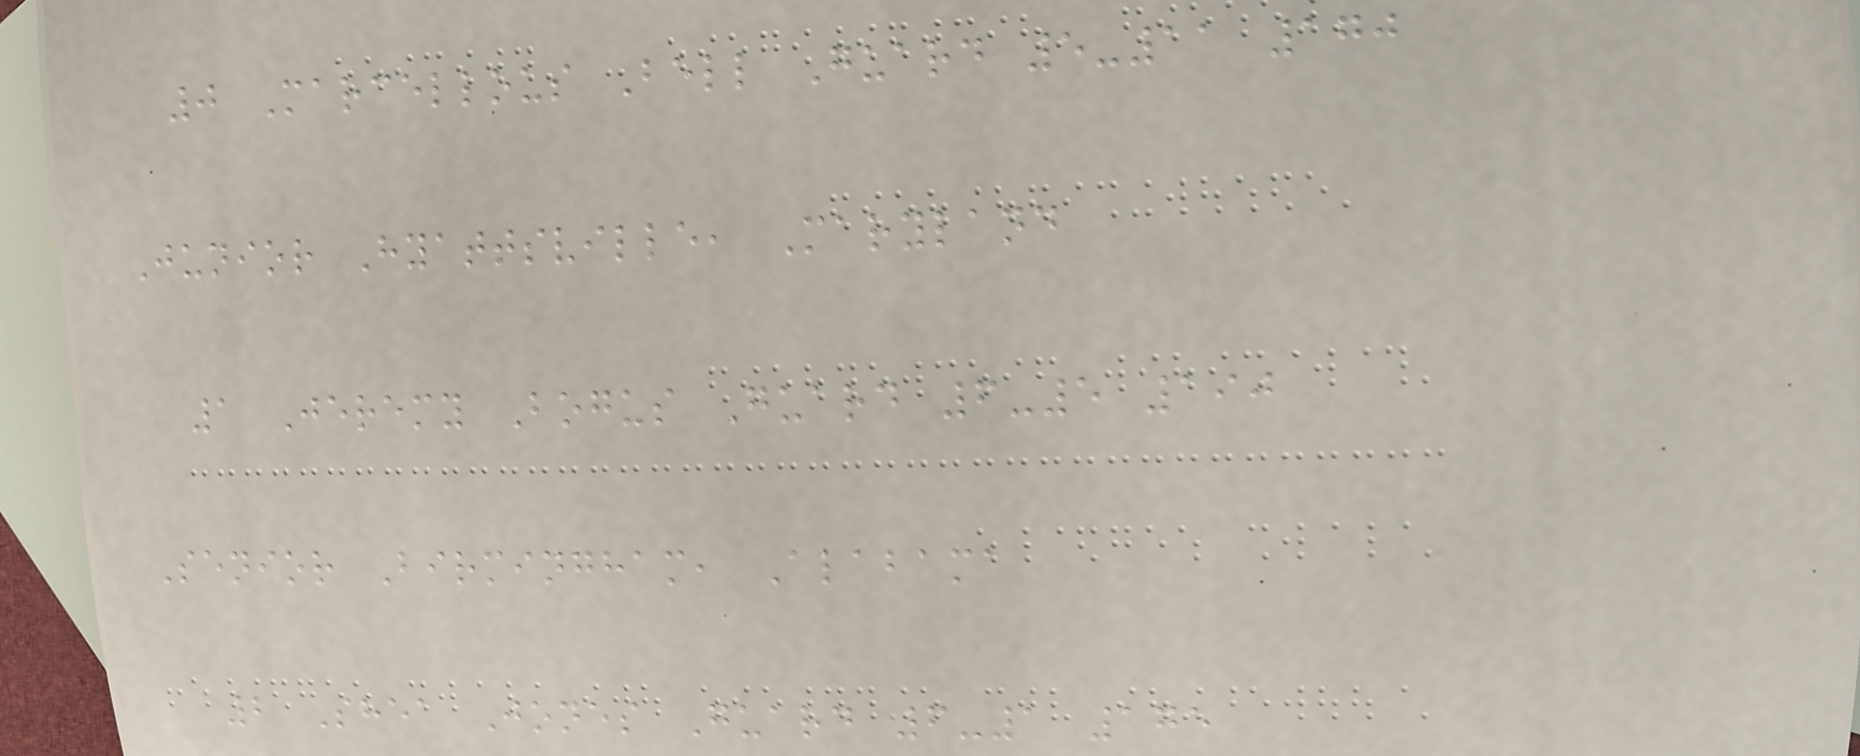0 Marcellous Bell Guard 5-11 170
Junior Hyattsville, Maryland
1 Jeremy Bogus Guard 6-5 190
Senior Birmingham, Alabama
2 Shea Jones Guard 6-1 175
